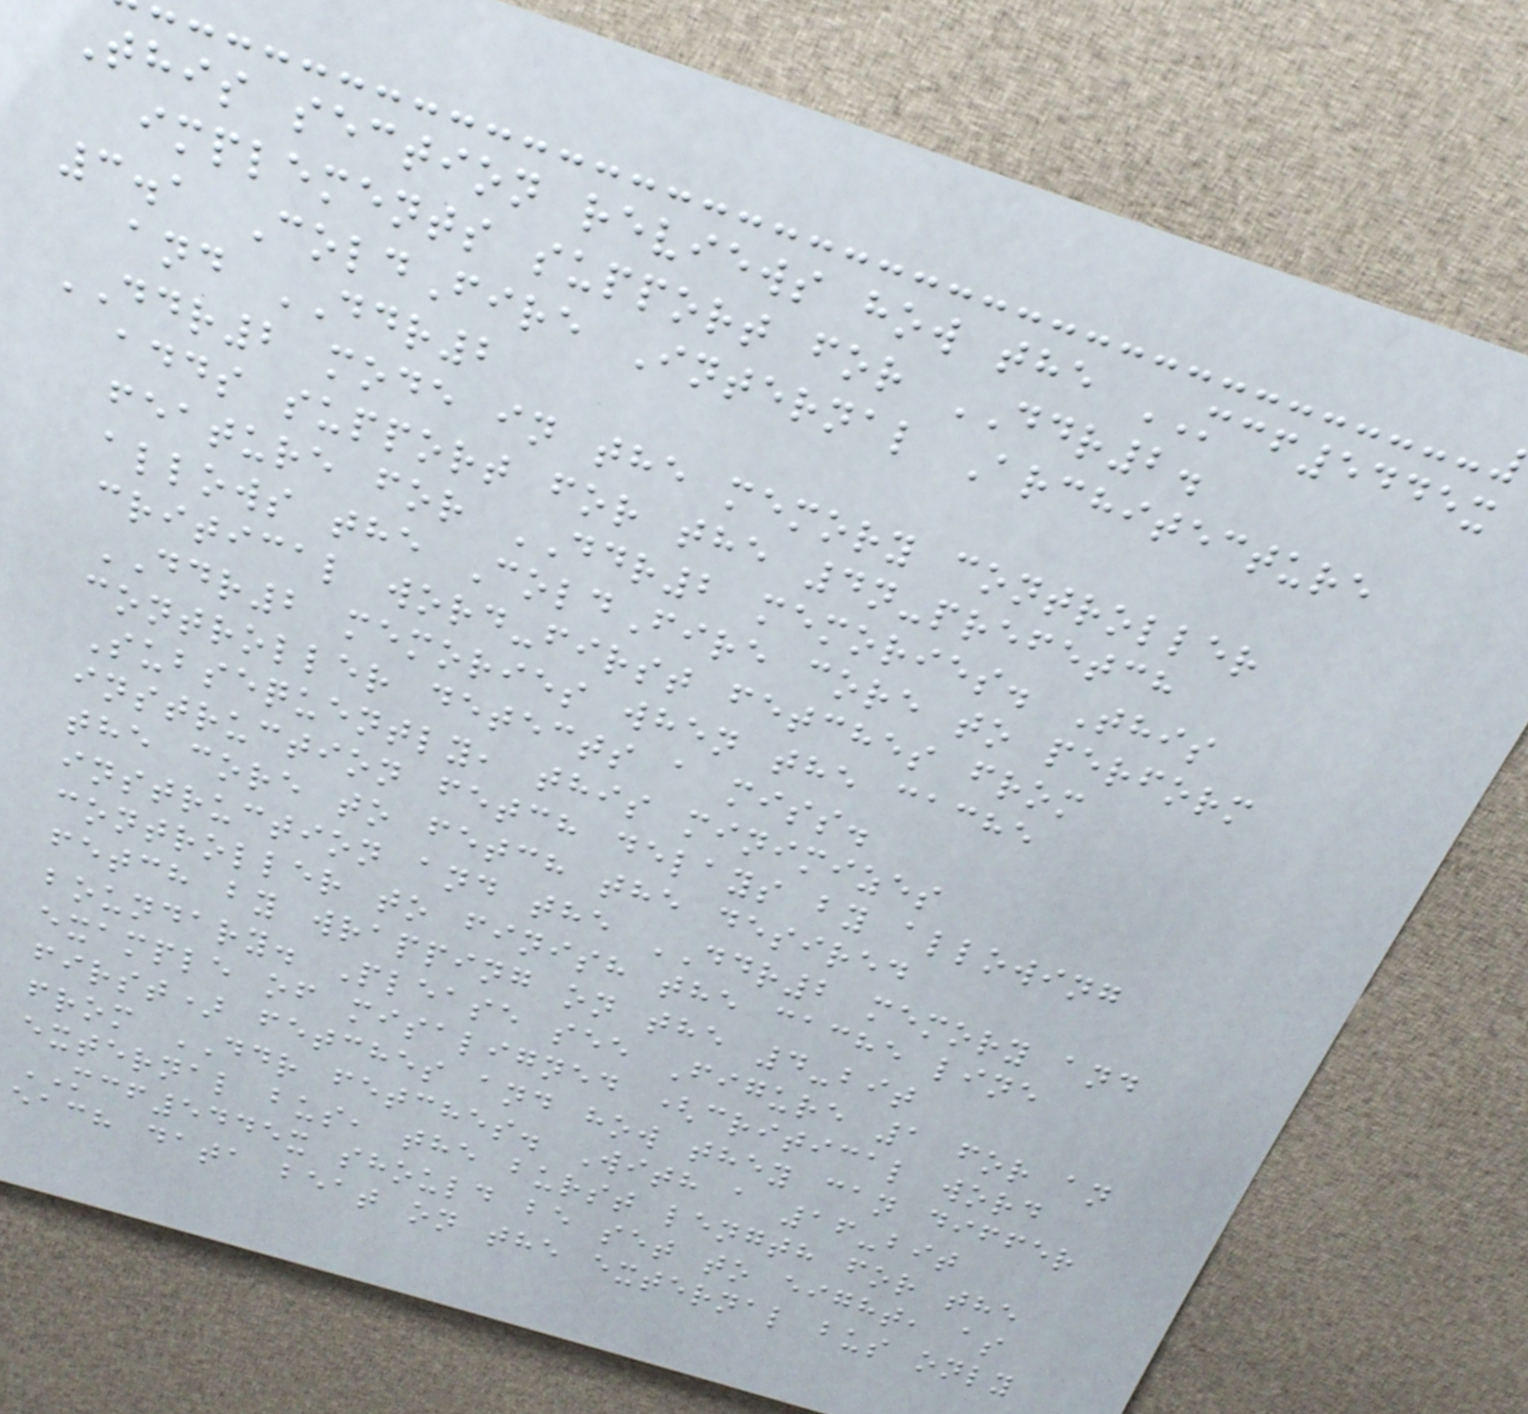This section reviews how the MCF5445x
implements support for DDR2.
3.1 ColdFire Internal Architecture
and DDR2
DDR2 mode in the memory controller
adds support for the 4n-prefetch
feature for DDR2 memories. This
allows the ColdFire core to perform
critical word-first fetches from
DDR2 memories when the cache
controller detects a miss.
Subsequently, this minimizes
instruction fetch delays by allowing
the core to fetch the desired
instruction and the DDR2 memory and
controller to finish the cache line
fetch by wrapping on the 4-bit
boundary. Please see Figure 1 for an
example of misaligned (critical word
first) fetches and how they can differ
from DDR fetches. With a 16-bit
external bus, the burst length for the
MCF5445x should be set to eight, as
each data beat on the external bus only
